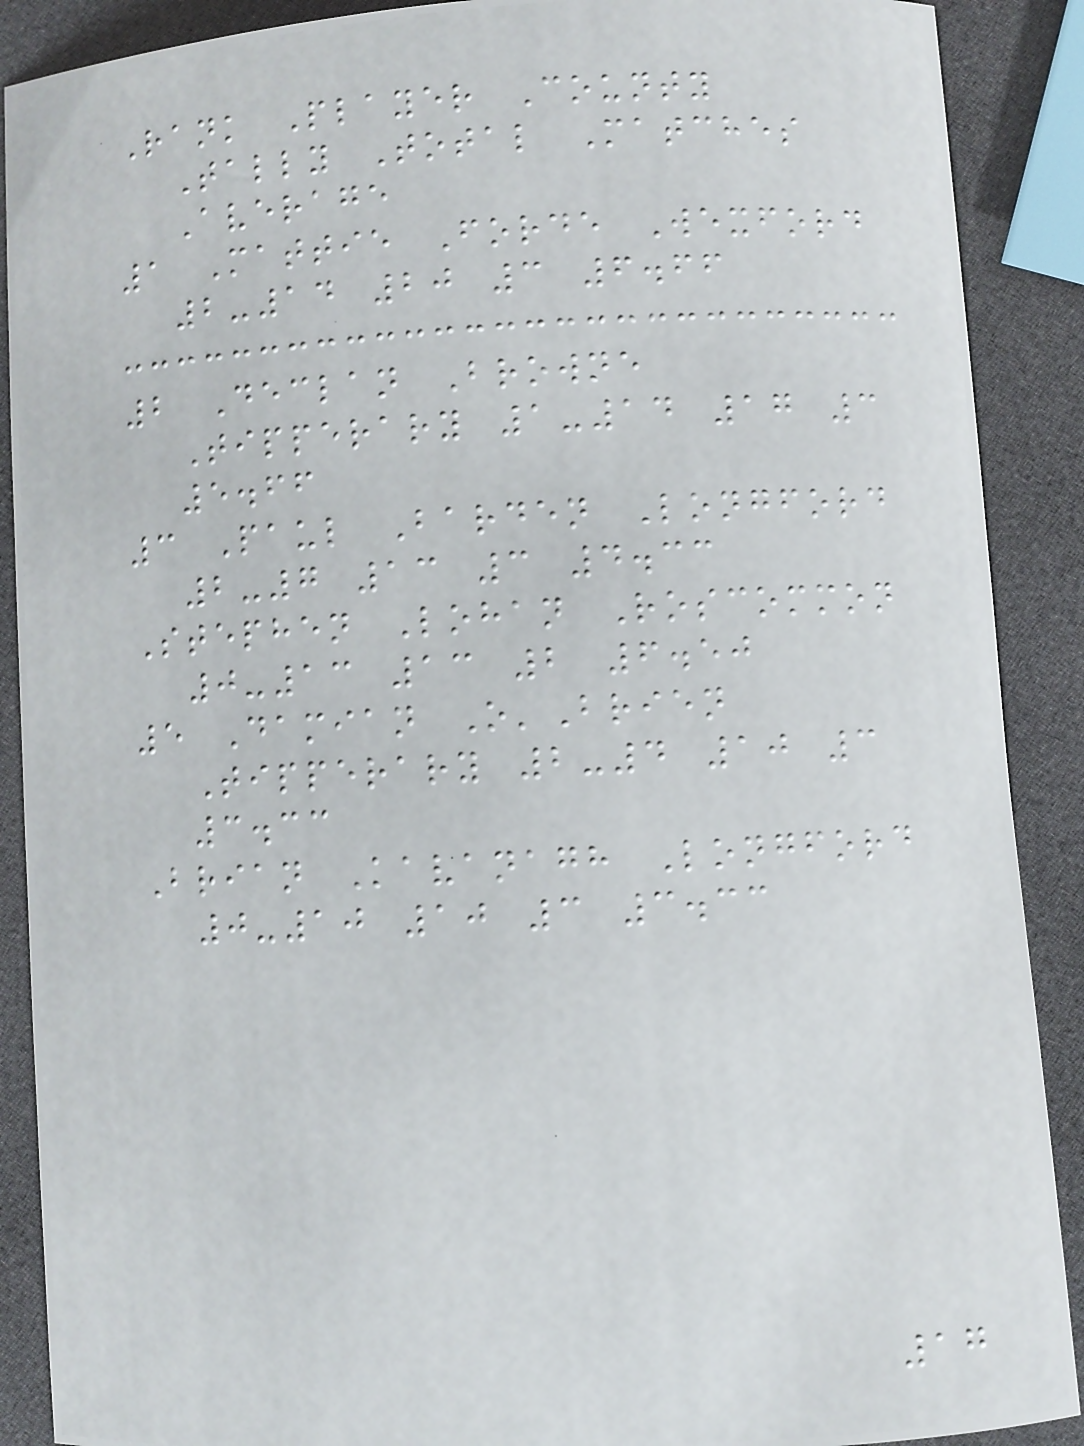Rank Player County
Tally Total Matches
Average
1 Mattie Forde Wexford
2-14 20 3 6.66
2 Declan Browne
Tipperary 1-14 17 3
5.66
3 Paul Barden Longford
2-7 13 3 4.33
Stephen Lohan Roscommon
0-13 13 2 6.50
5 Damian O'Brien
Tipperary 2-4 10 3
3.33
Brian Kavanagh Longford
0-10 10 3 3.33
17
